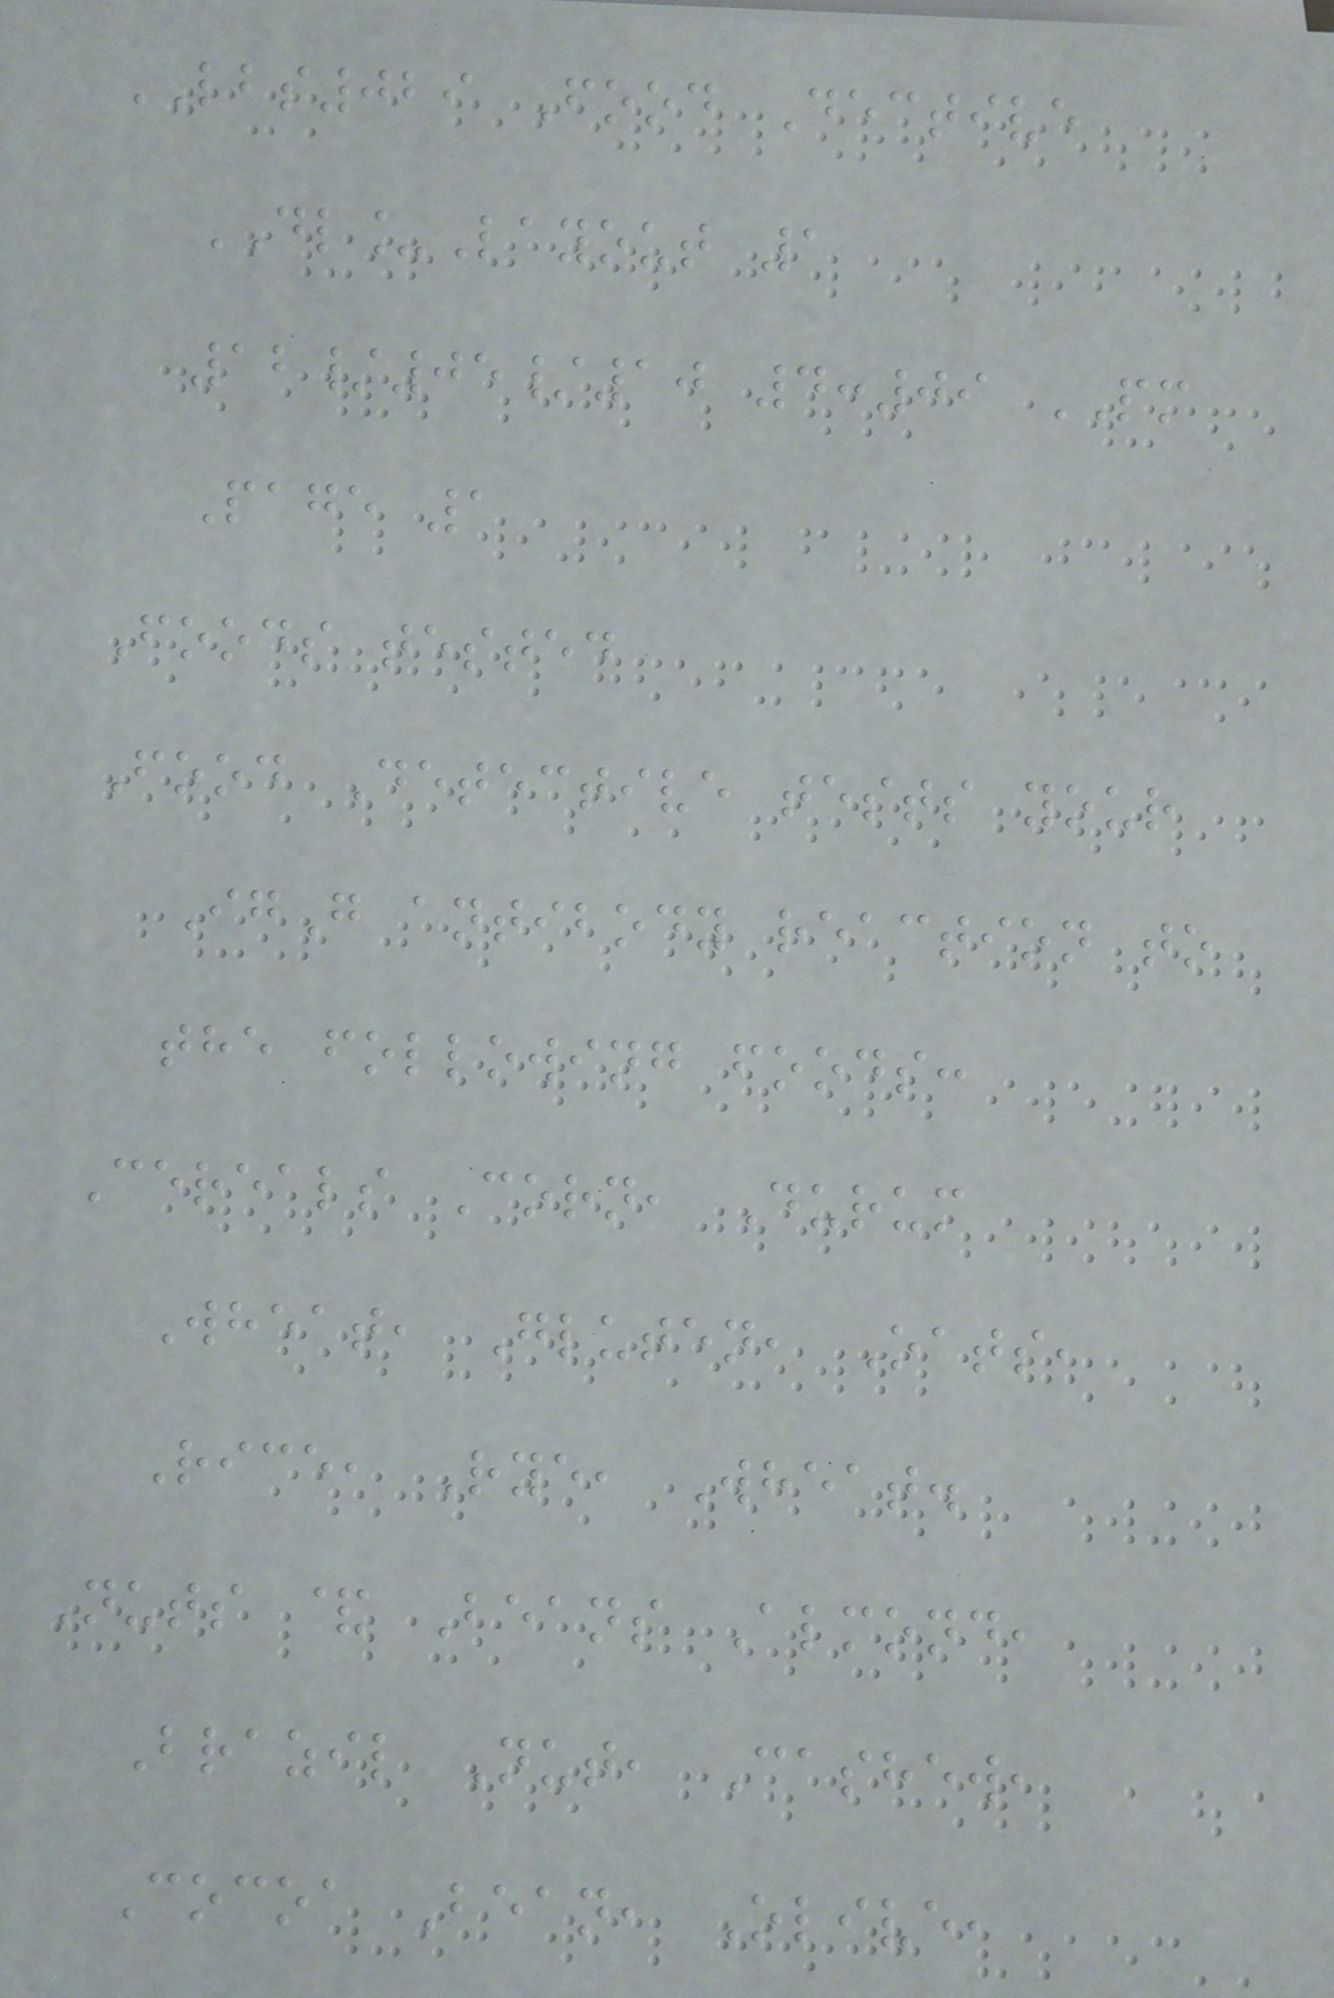LBS029 Food Dective
DL_Layout 1
12/05/10 4:09 PM
Page 1
Foods tested
Food Detective tests your
IgG antibody reaction to
the following foods:
Cereals Corn, Durum
Wheat, Gluten, Oats,
Rice, Rye, Wheat.
Nuts & Beans Almond,
Brazil Nut, Cashew,
Cocoa Bean, Olive,
